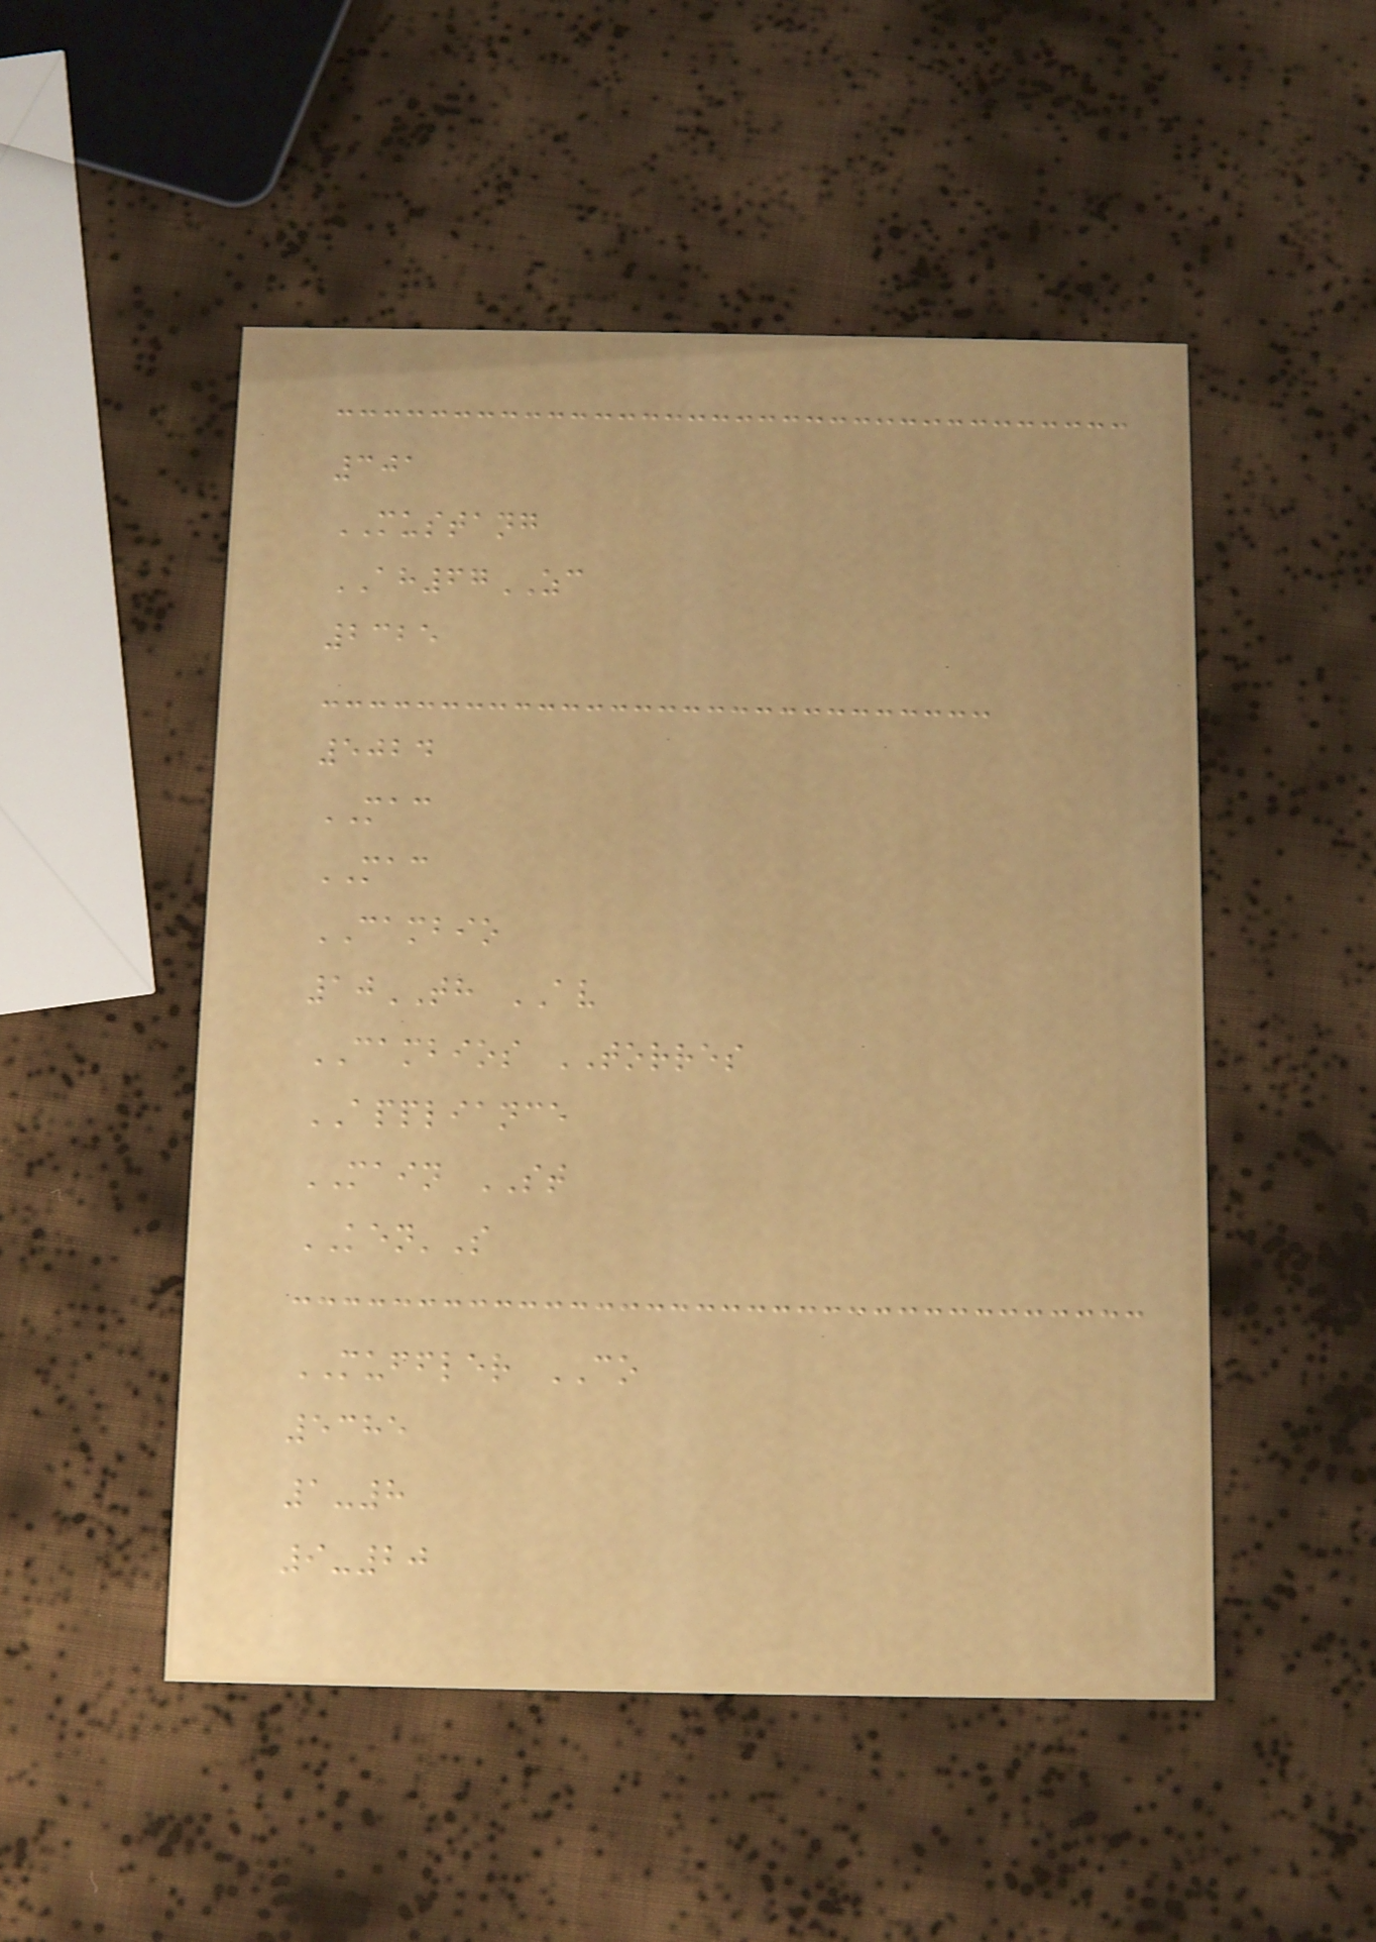301
MUSTANG
AH67ZC
2325
5024
MAC
MAC
CAMBIO
10TH AV
CAMBIOS TORRES
APPLIANCE
MAIN ST
KEN'S
MUFFLER CO
5385
1-8
9-20
